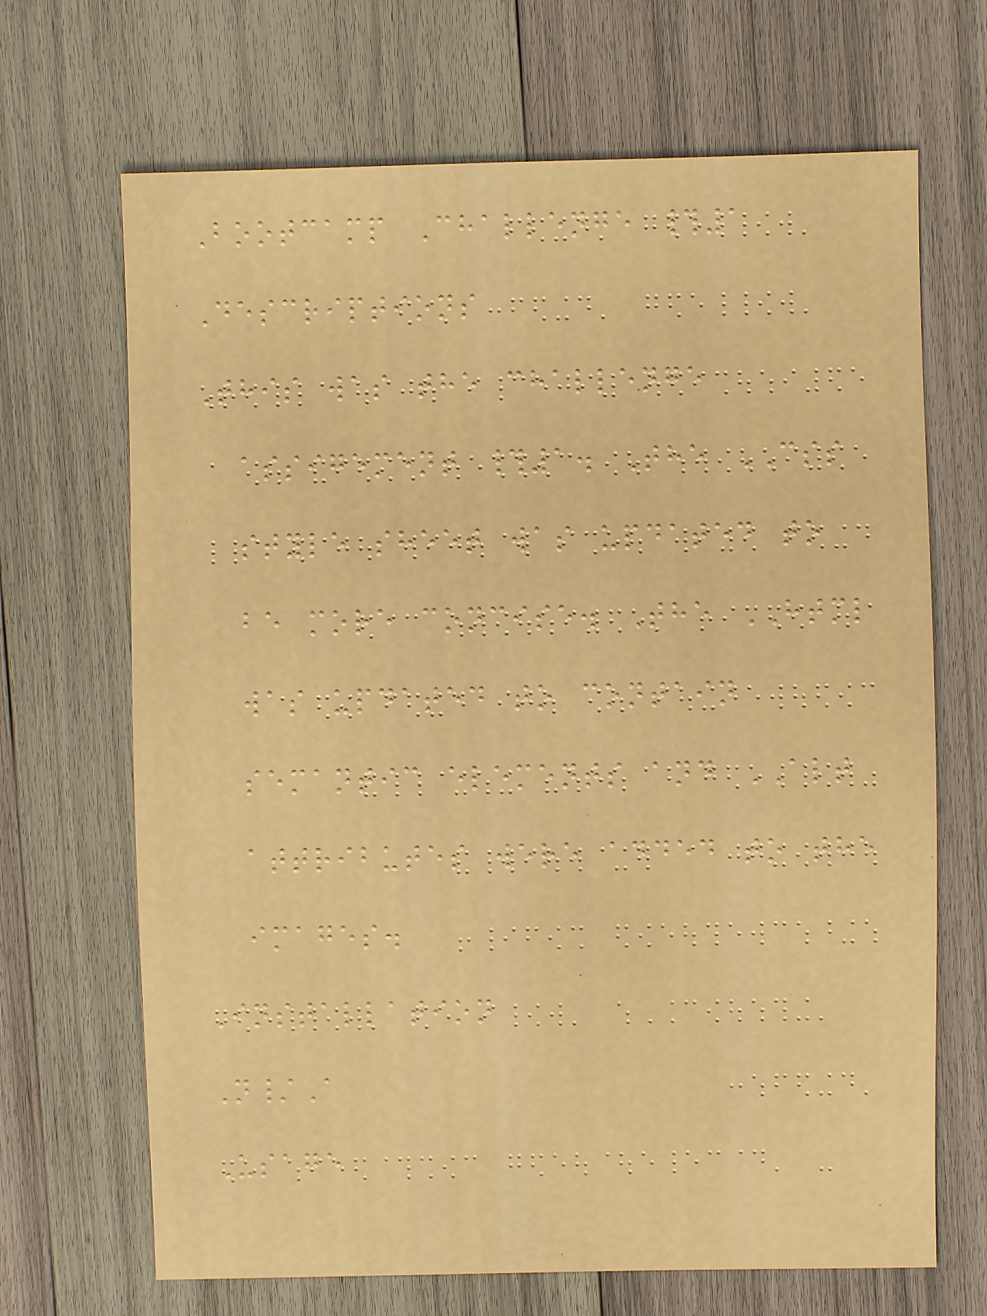Bootcamp Challenge #1
Descriptions
This was the challenge
assigement #1. The CSS
style sheet was updated to
be more concise. The HTML
was updated to contain
semantic elements and ALT
attributes were added to the
images.
Installation
N/A
Usage
